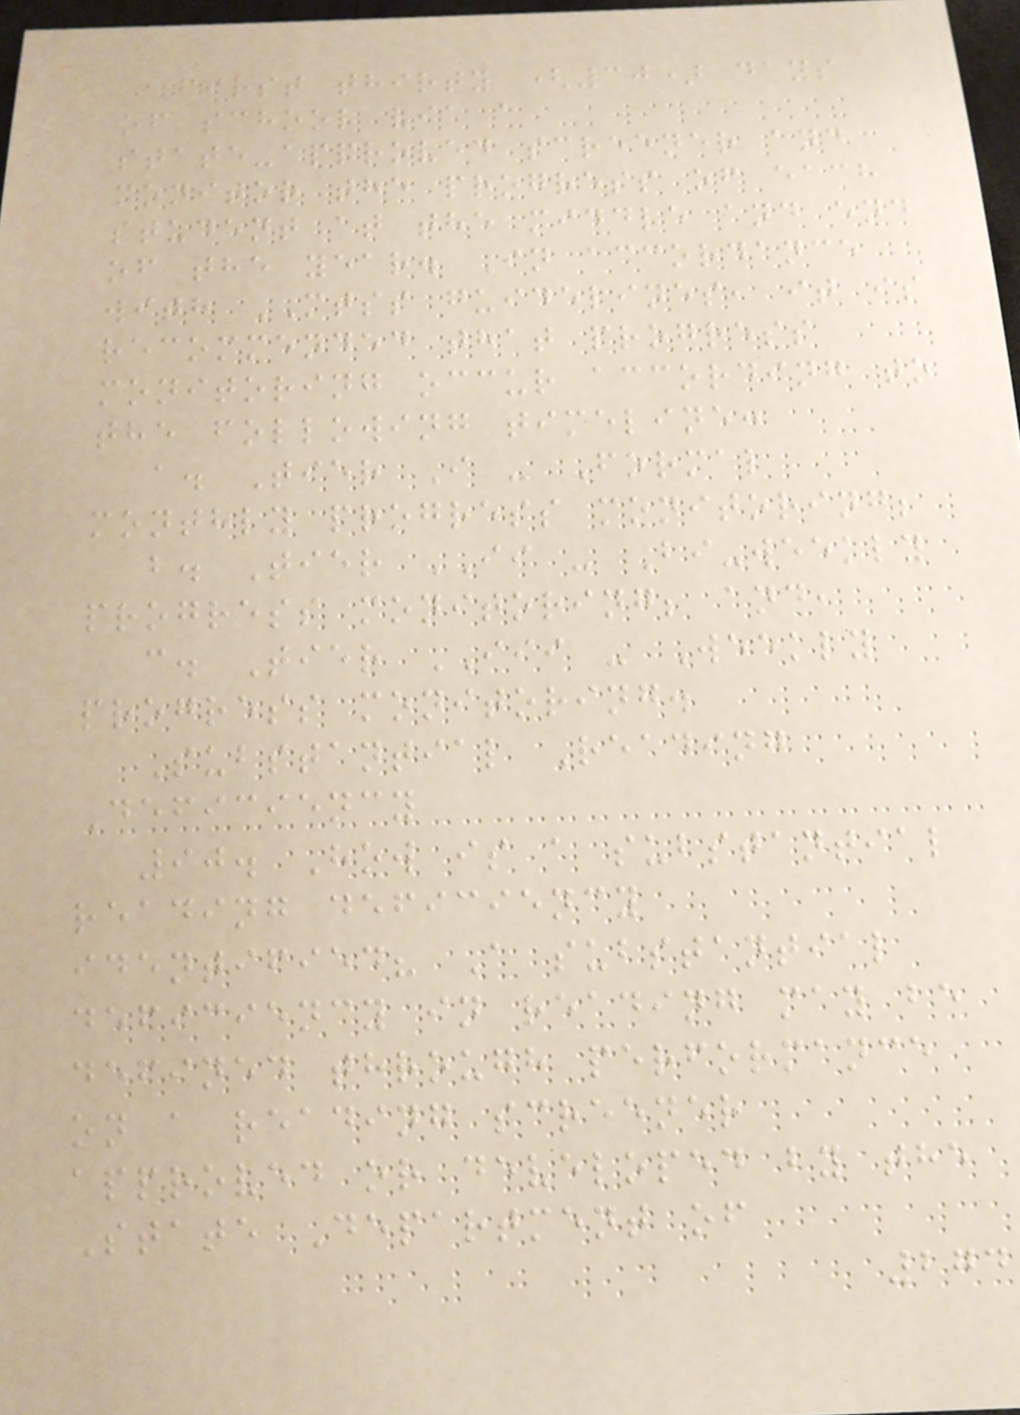first thirty (30) days
of school via a
state-approved screener and
monitor the progress of each
student at the middle and end
of the year. In accordance
with MTSS guidelines, it is
recommended that progress
monitoring occur according to
the following timeline:
a. Tier I - Formal
monthly progress monitoring;
b. Tier II - Bi-weekly
progress monitoring; and,
c. Tier III - Weekly
progress monitoring.
Substantial Reading
Deficiency
90. How is a substantial
reading deficiency
identified? A substantial
deficiency in reading may be
defined through performance
on a reading screener
approved or developed by the
State Department of
274
